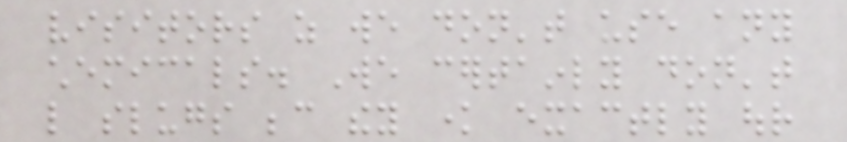visitors as we don't use any
chemicals. We certainly don't
like slugs because they know exactly our
